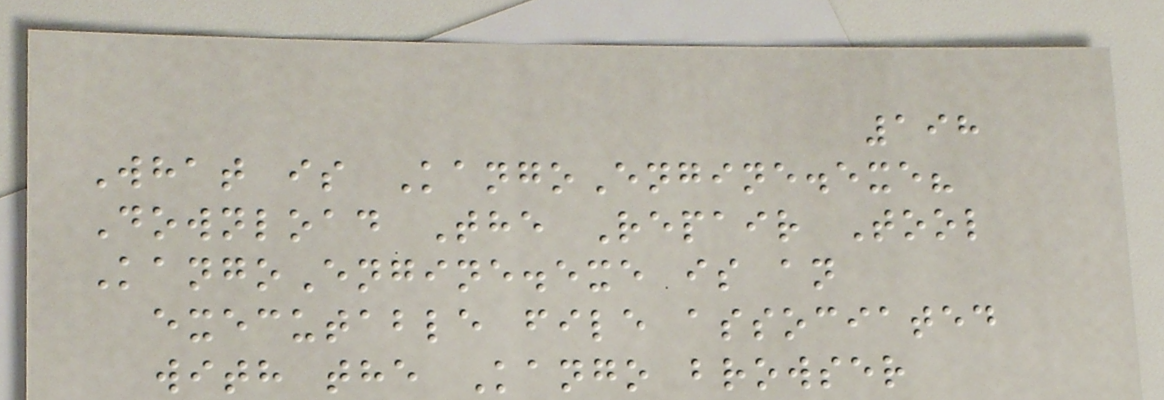198
What is KangoEngine.exe?
Download The Repair Tool
KangoEngine.exe is an
executable file associated
with the Kango browser
